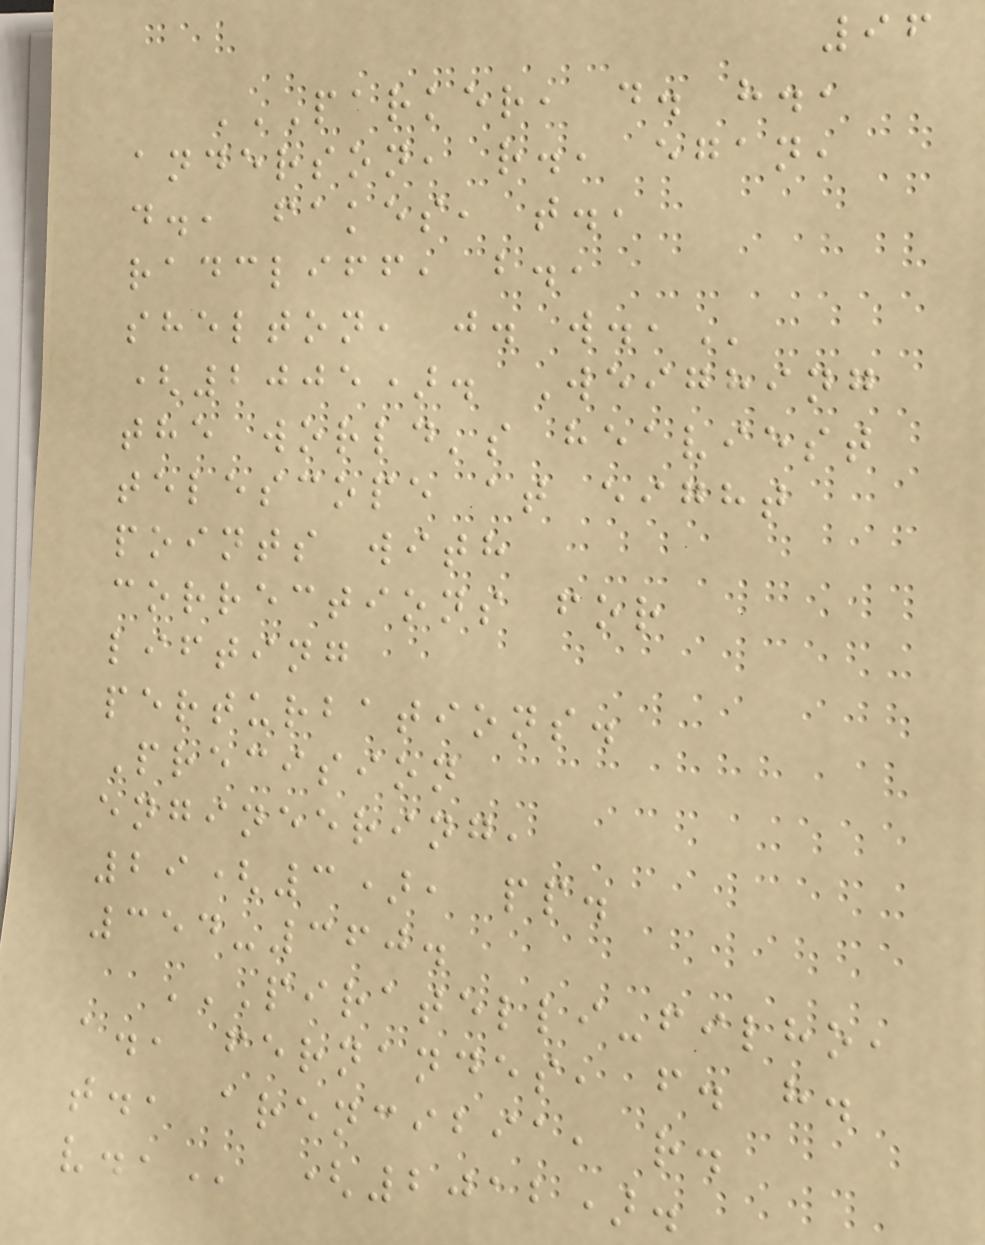96
PARKER, D. H.,
ANDERSON, R., EGAN,
D., FAKES, T.,
RADCLIFF, B.,
SHELTON, J. W.,
(2005). Weighing
the world's heaviest
telescope at eight
points with
corrections for
lifting
perturbations.
Precision
engineering,
29(3), pp.
354-360.
PIRATELLI-FILHO,
A., FERNANDES, F. H.
T., ARENCIBIA, R.
V., (2012).
